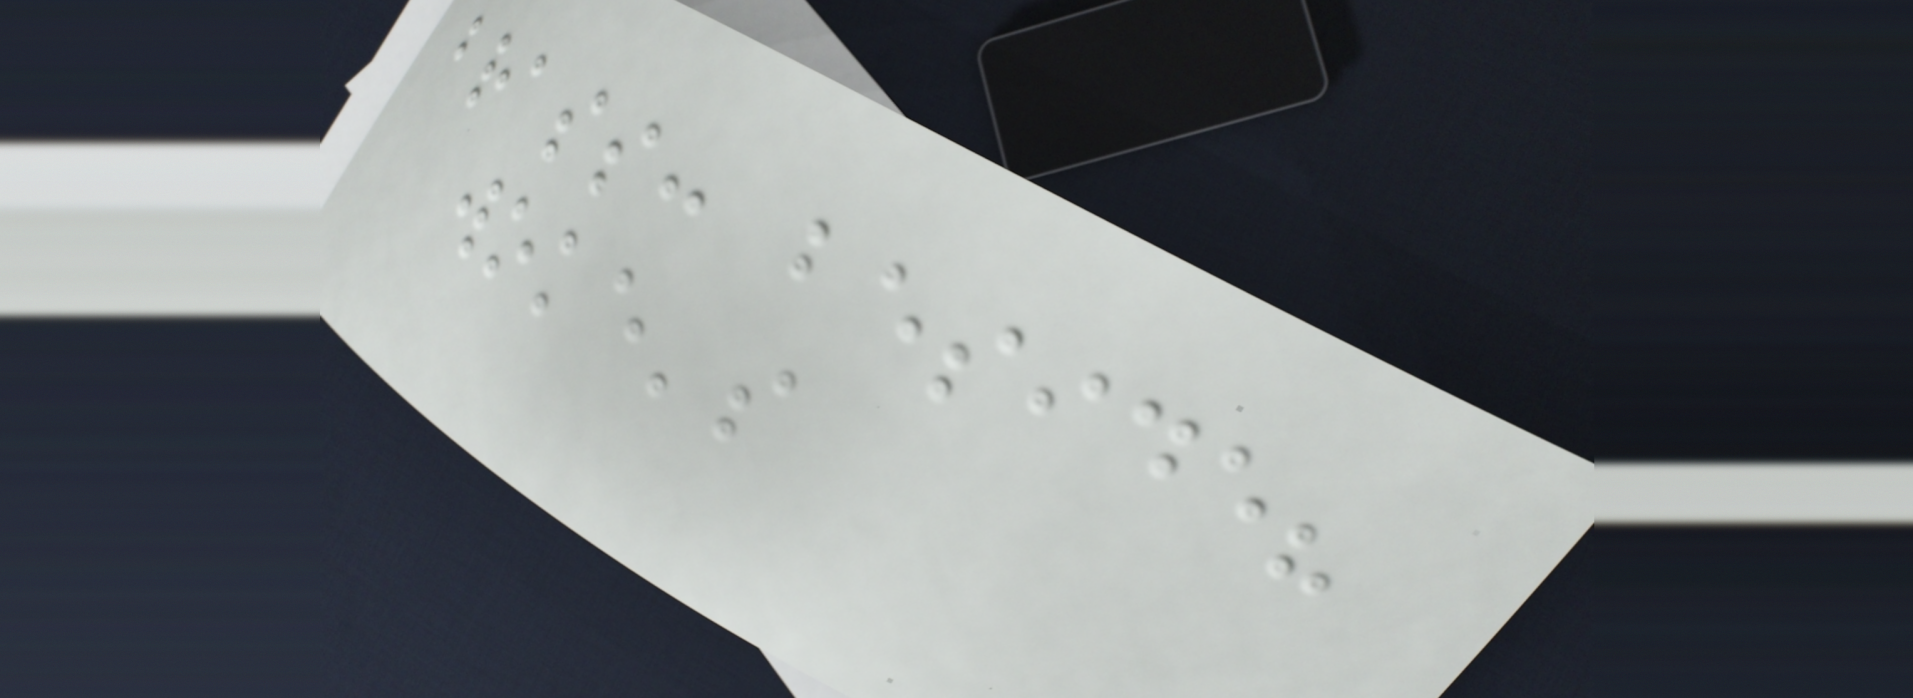brass: beside?
woke's
